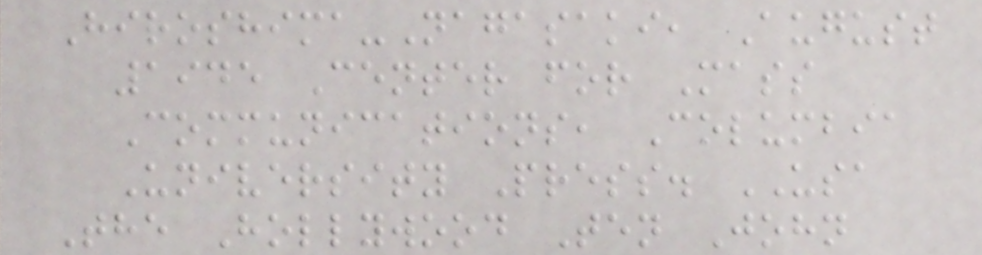Hiroshima-Nagasaki, August
1945 Center for Mass
Communications, Columbia
University Press. USA
The Hollywood Ten John
